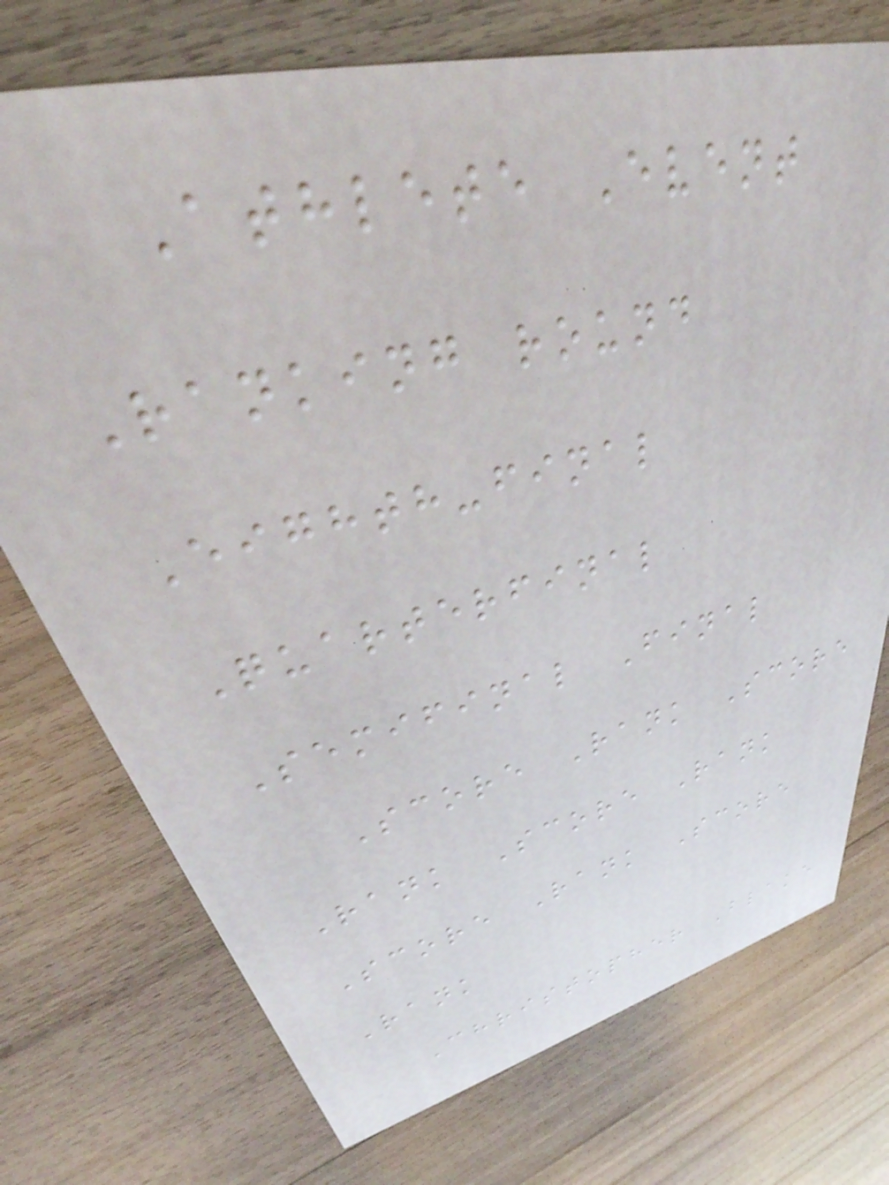Athlete Event
Ranking round
Eighth-final
Quarterfinal
Semifinal Final
Score Rank Score
Rank Score Rank
Score Rank Score
Rank
Christopher Blake
